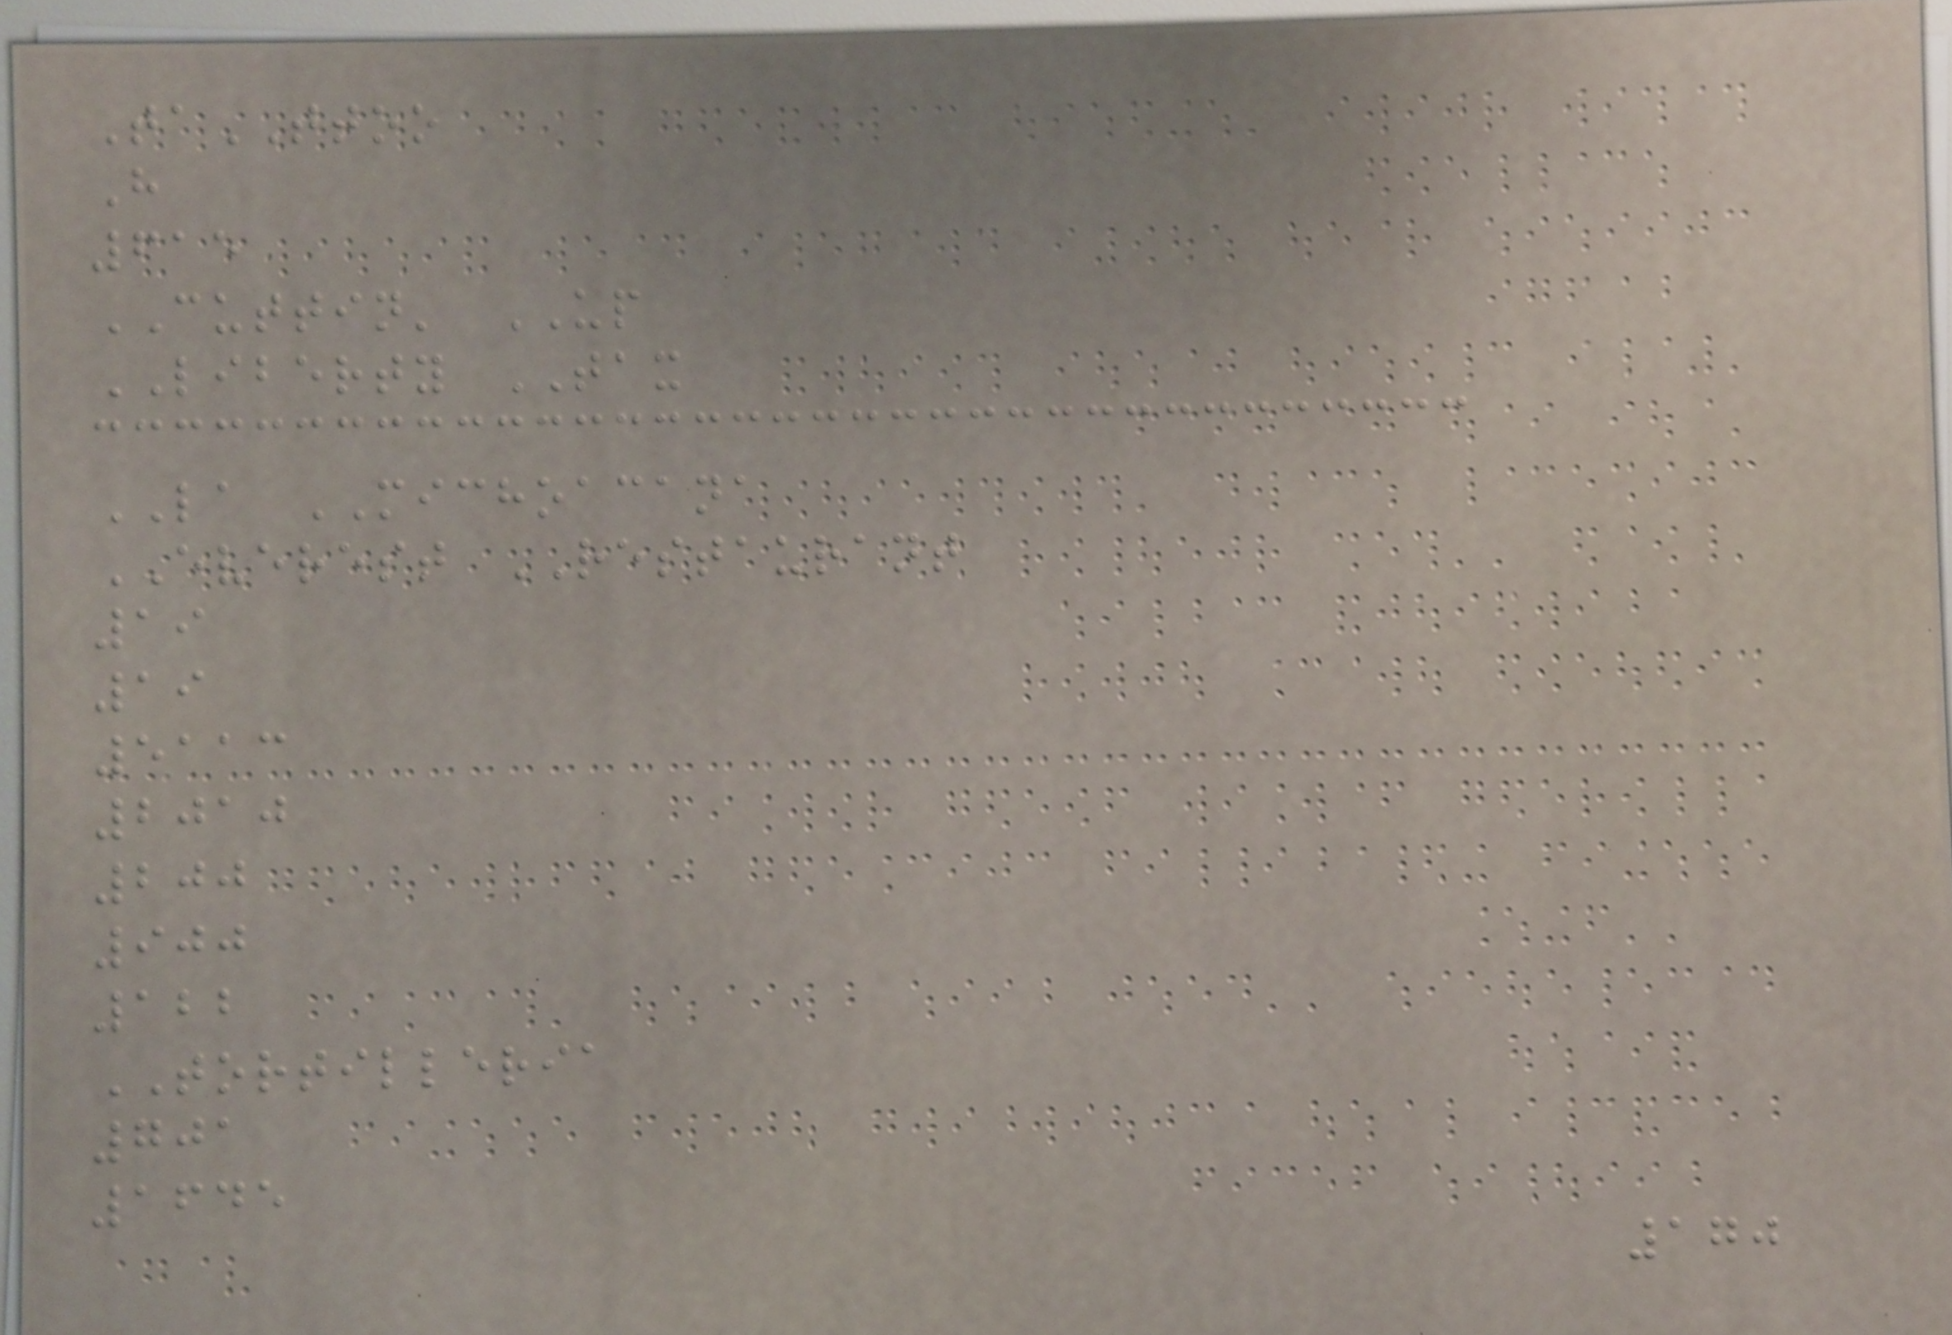TaTTOO
H
615
CUTTIN' UP
LIBERTY TAX
LA MICHOACANA
EVEREST RESTAURANT
19
19
5113
2010
200
900
122
TORTILLERIA
701
1645
170
